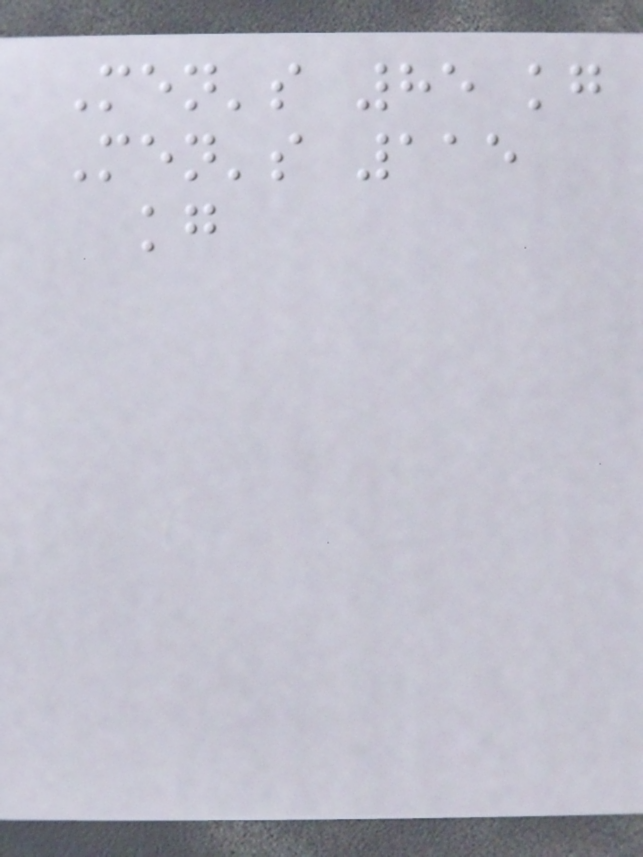Men's 85 kg
Men's 115
kg
